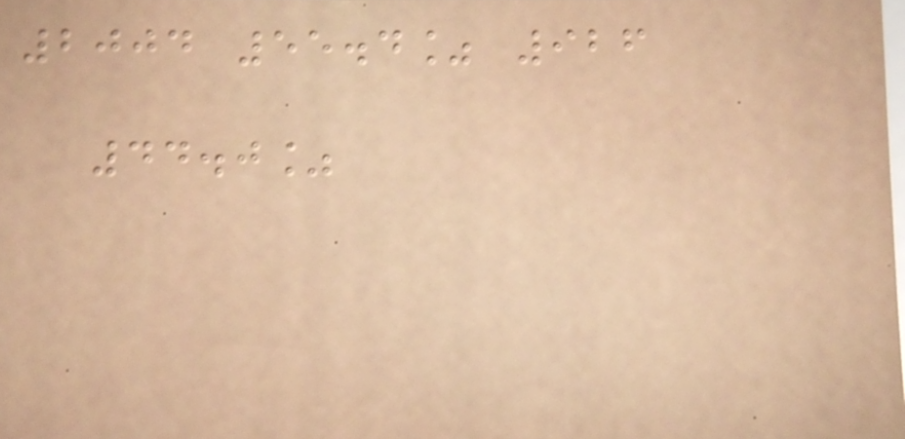2004 55.4% 926
44.0%
